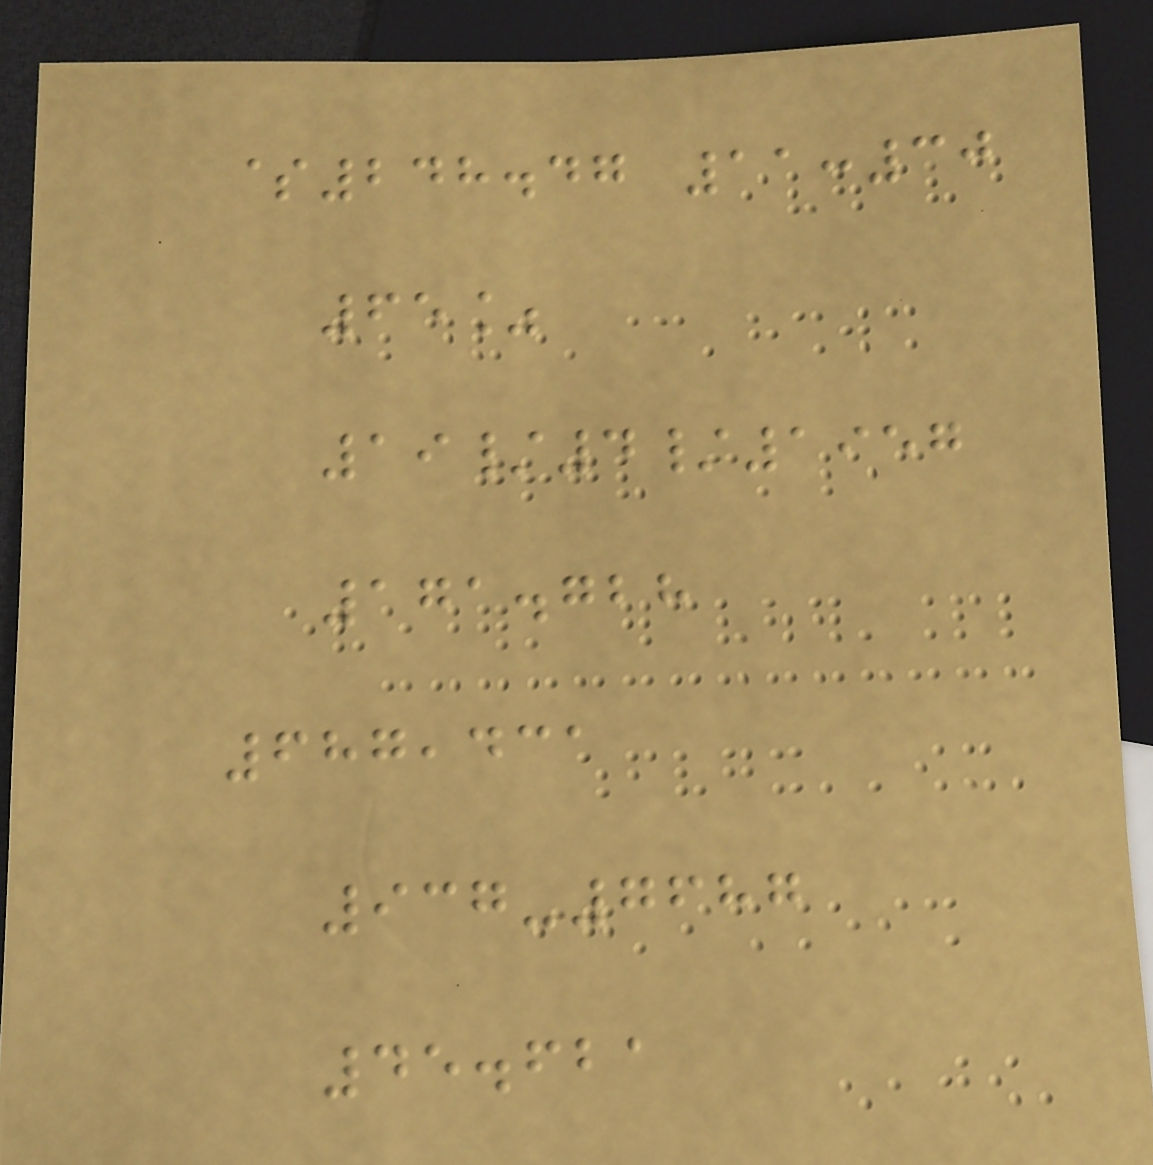$248.47 11:30
65%
19/4/1957
171.728
687,431
937-7687
45.621
